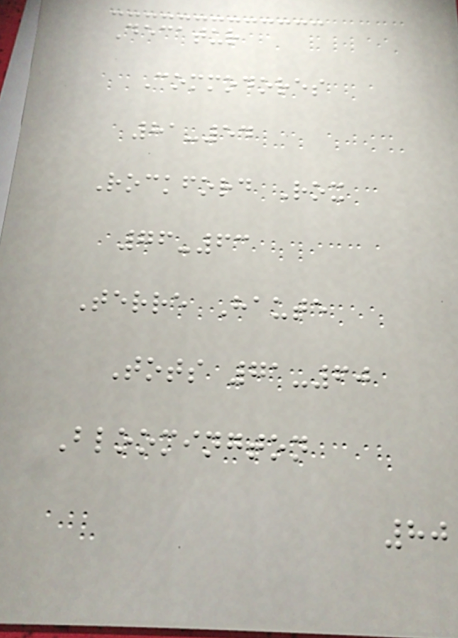Decatur
Commodores
81-54
Rockford Rox
76-63
Terre Haute
Tots 71-60
Bloomington
80
